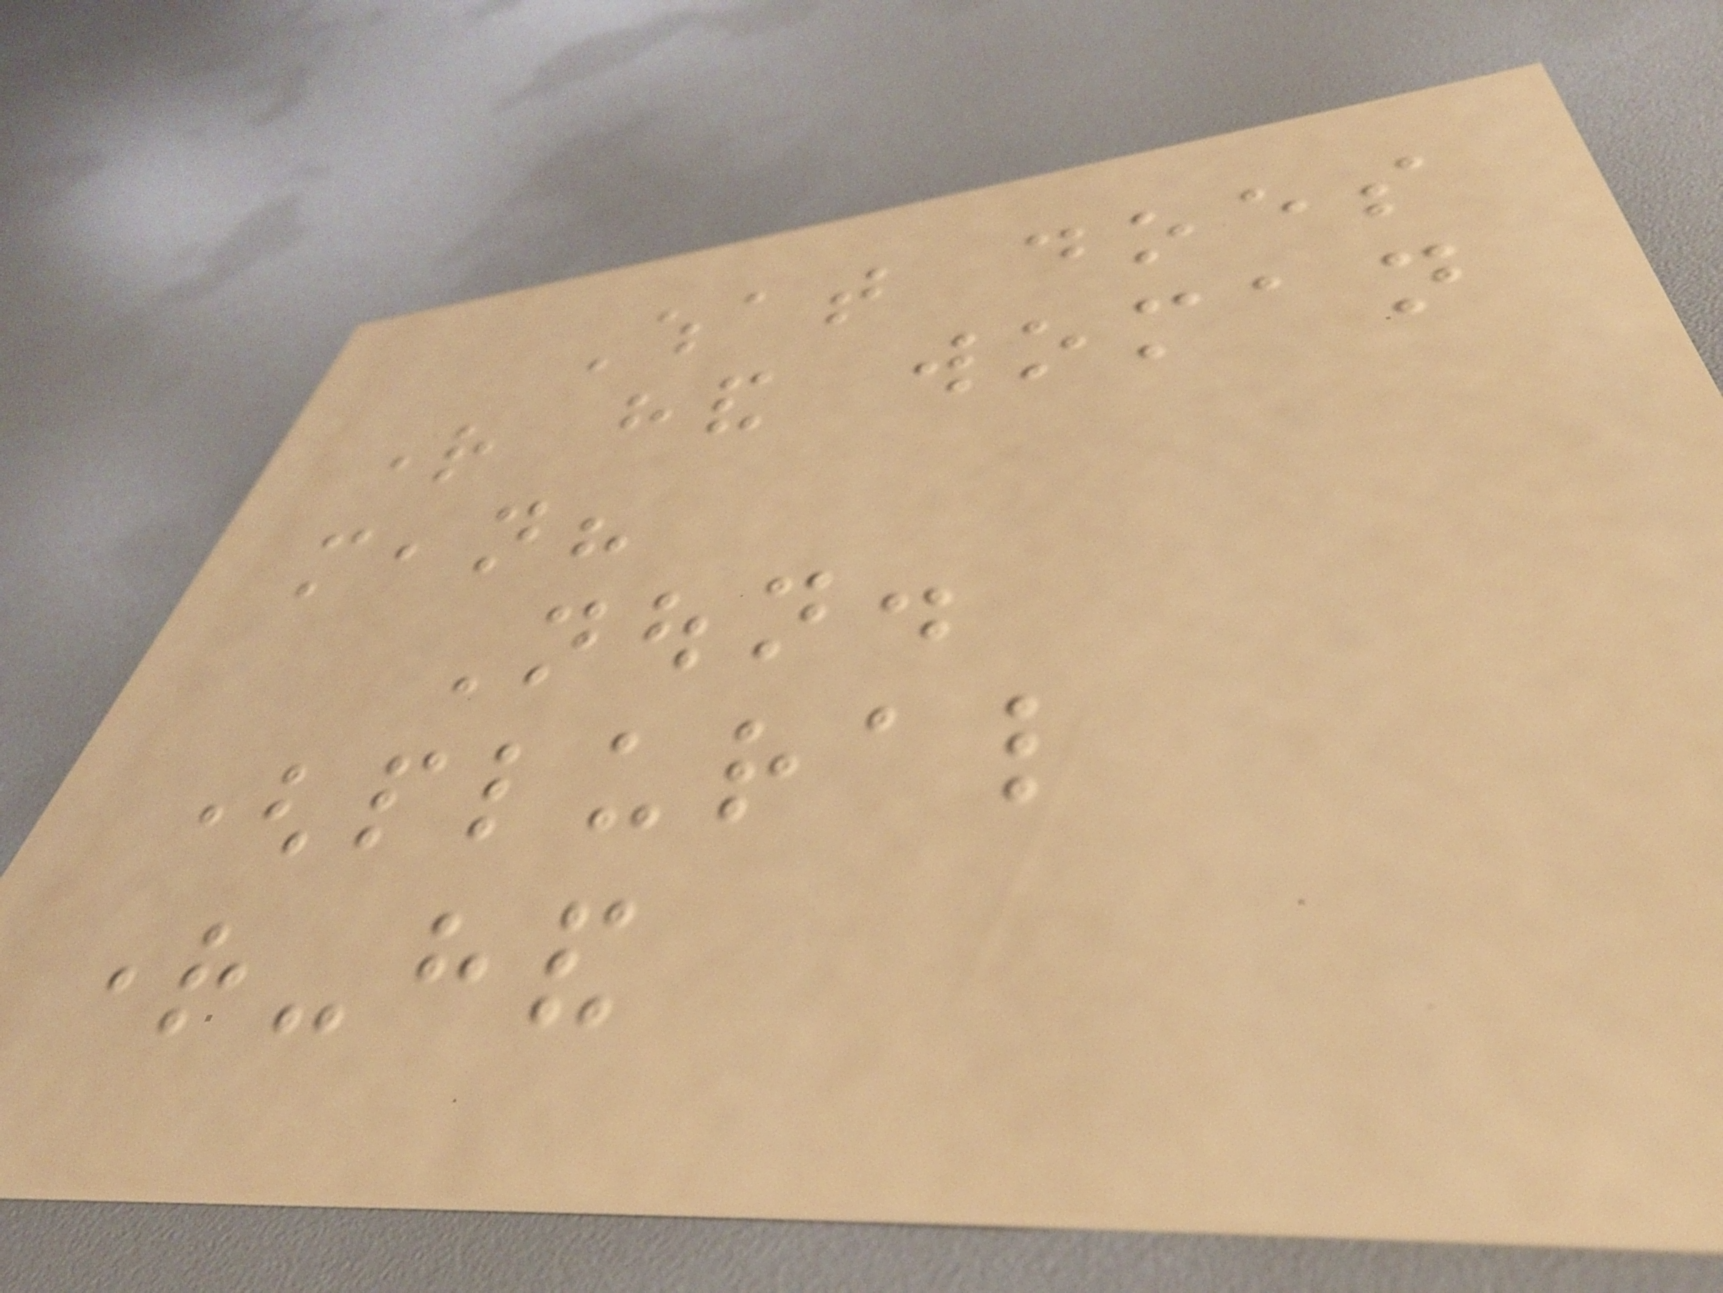What does
right hand woman
mean?
Noun.
(plural
right-hand
